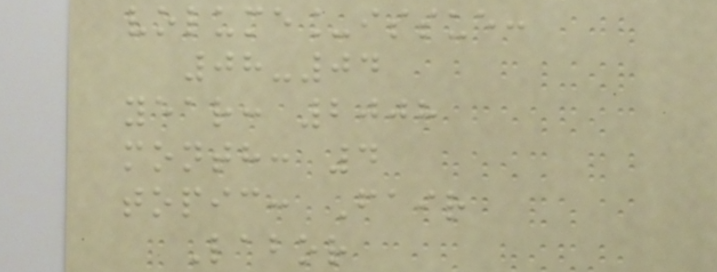volume_issue:
08-04
year: 2008
month: 4
topic: Fair
Labor
